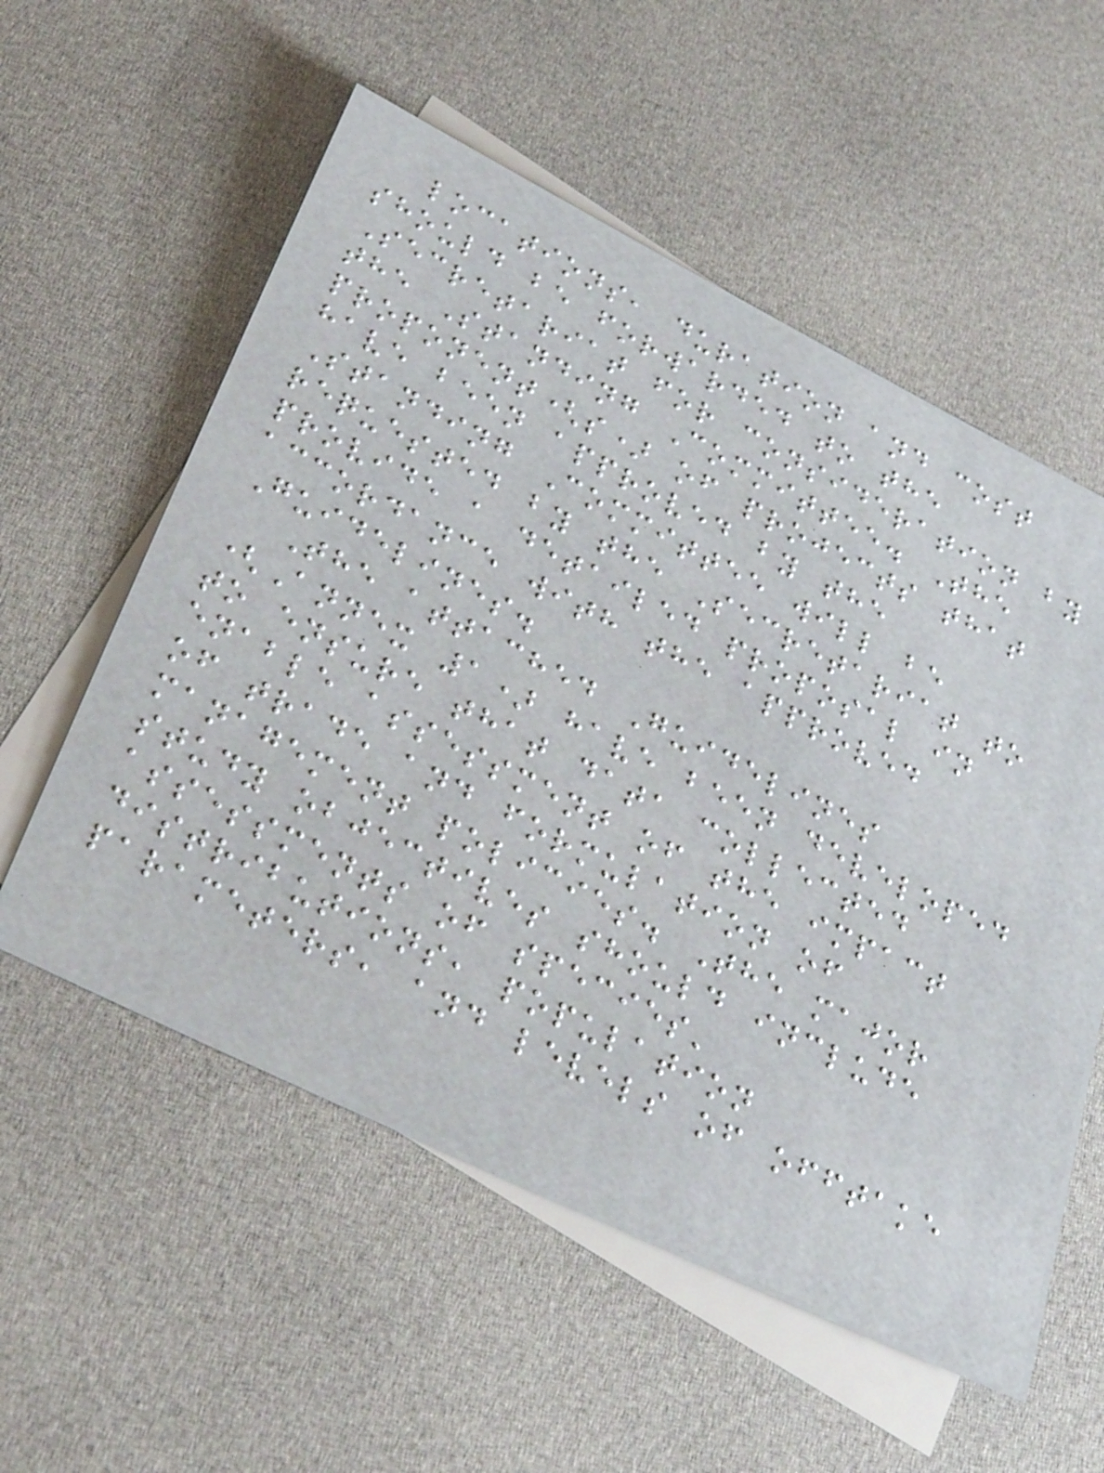locations, duration and cost
should be forwarded to the
Secretariat for consideration by
the Standing Committee. The
proponent(s) of projects that
have been approved by the
Standing Committee will be
requested by the Secretariat to
provide a detailed proposal in
accordance with the approved
Guidelines.
The attached Guidelines
(Annex 1) have been developed
to ensure that data collected
enable assessment of the impact
of trade and formulation of
management policies. The major
study objectives should include
assessments of species'
distributions, population
parameters, and levels of offtake
